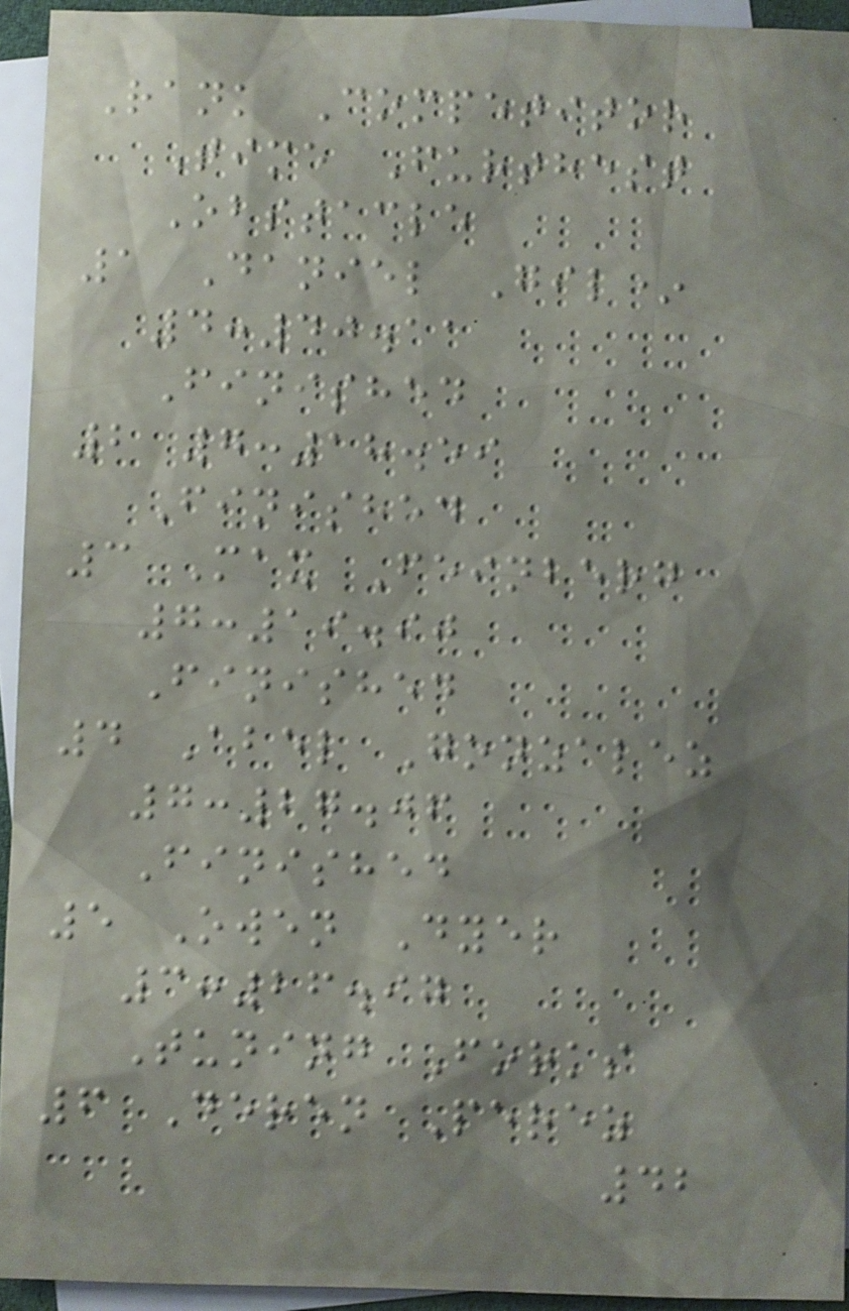Rank Competitor
Time Furthest
Obstacle
1 Daniel Gil*
4:40.11
Finished
2 7:18.59
Finished
3 Max Feinberg
7:19.90
Finished
4 Abel Gonzalez
7:27.06
Finished
5 Owen Dyer
3:26.97
Tuning Forks
6 Deren Perez
42
